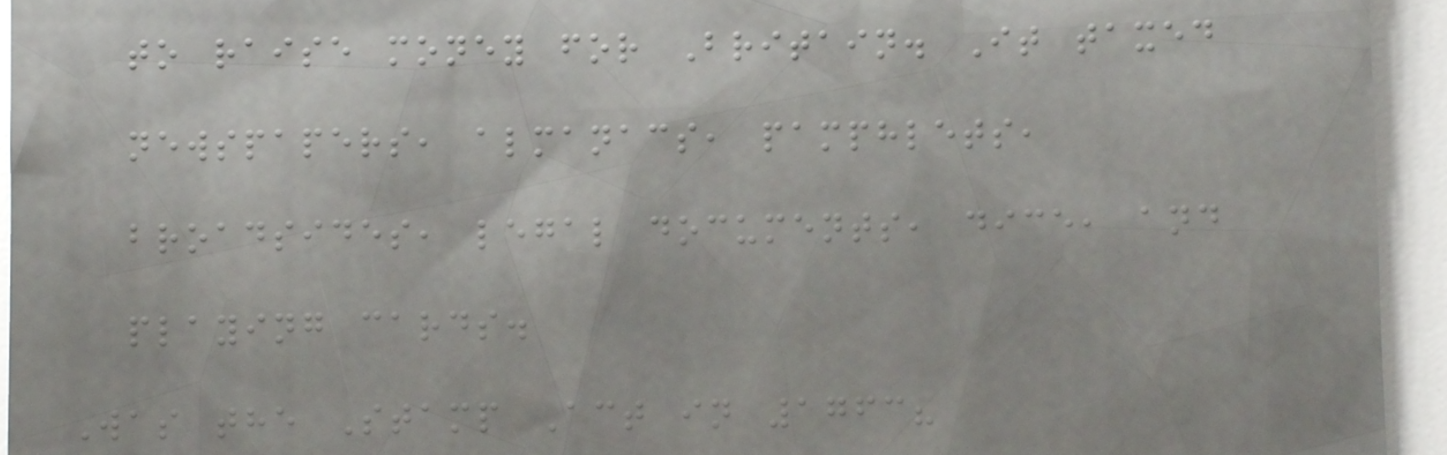to raise money for Britain. It taxed
newspapers, almanacs, pamphlets,
broadsides, legal documents, dice, and
playing cards.
Was the Stamp Act in 1763?
